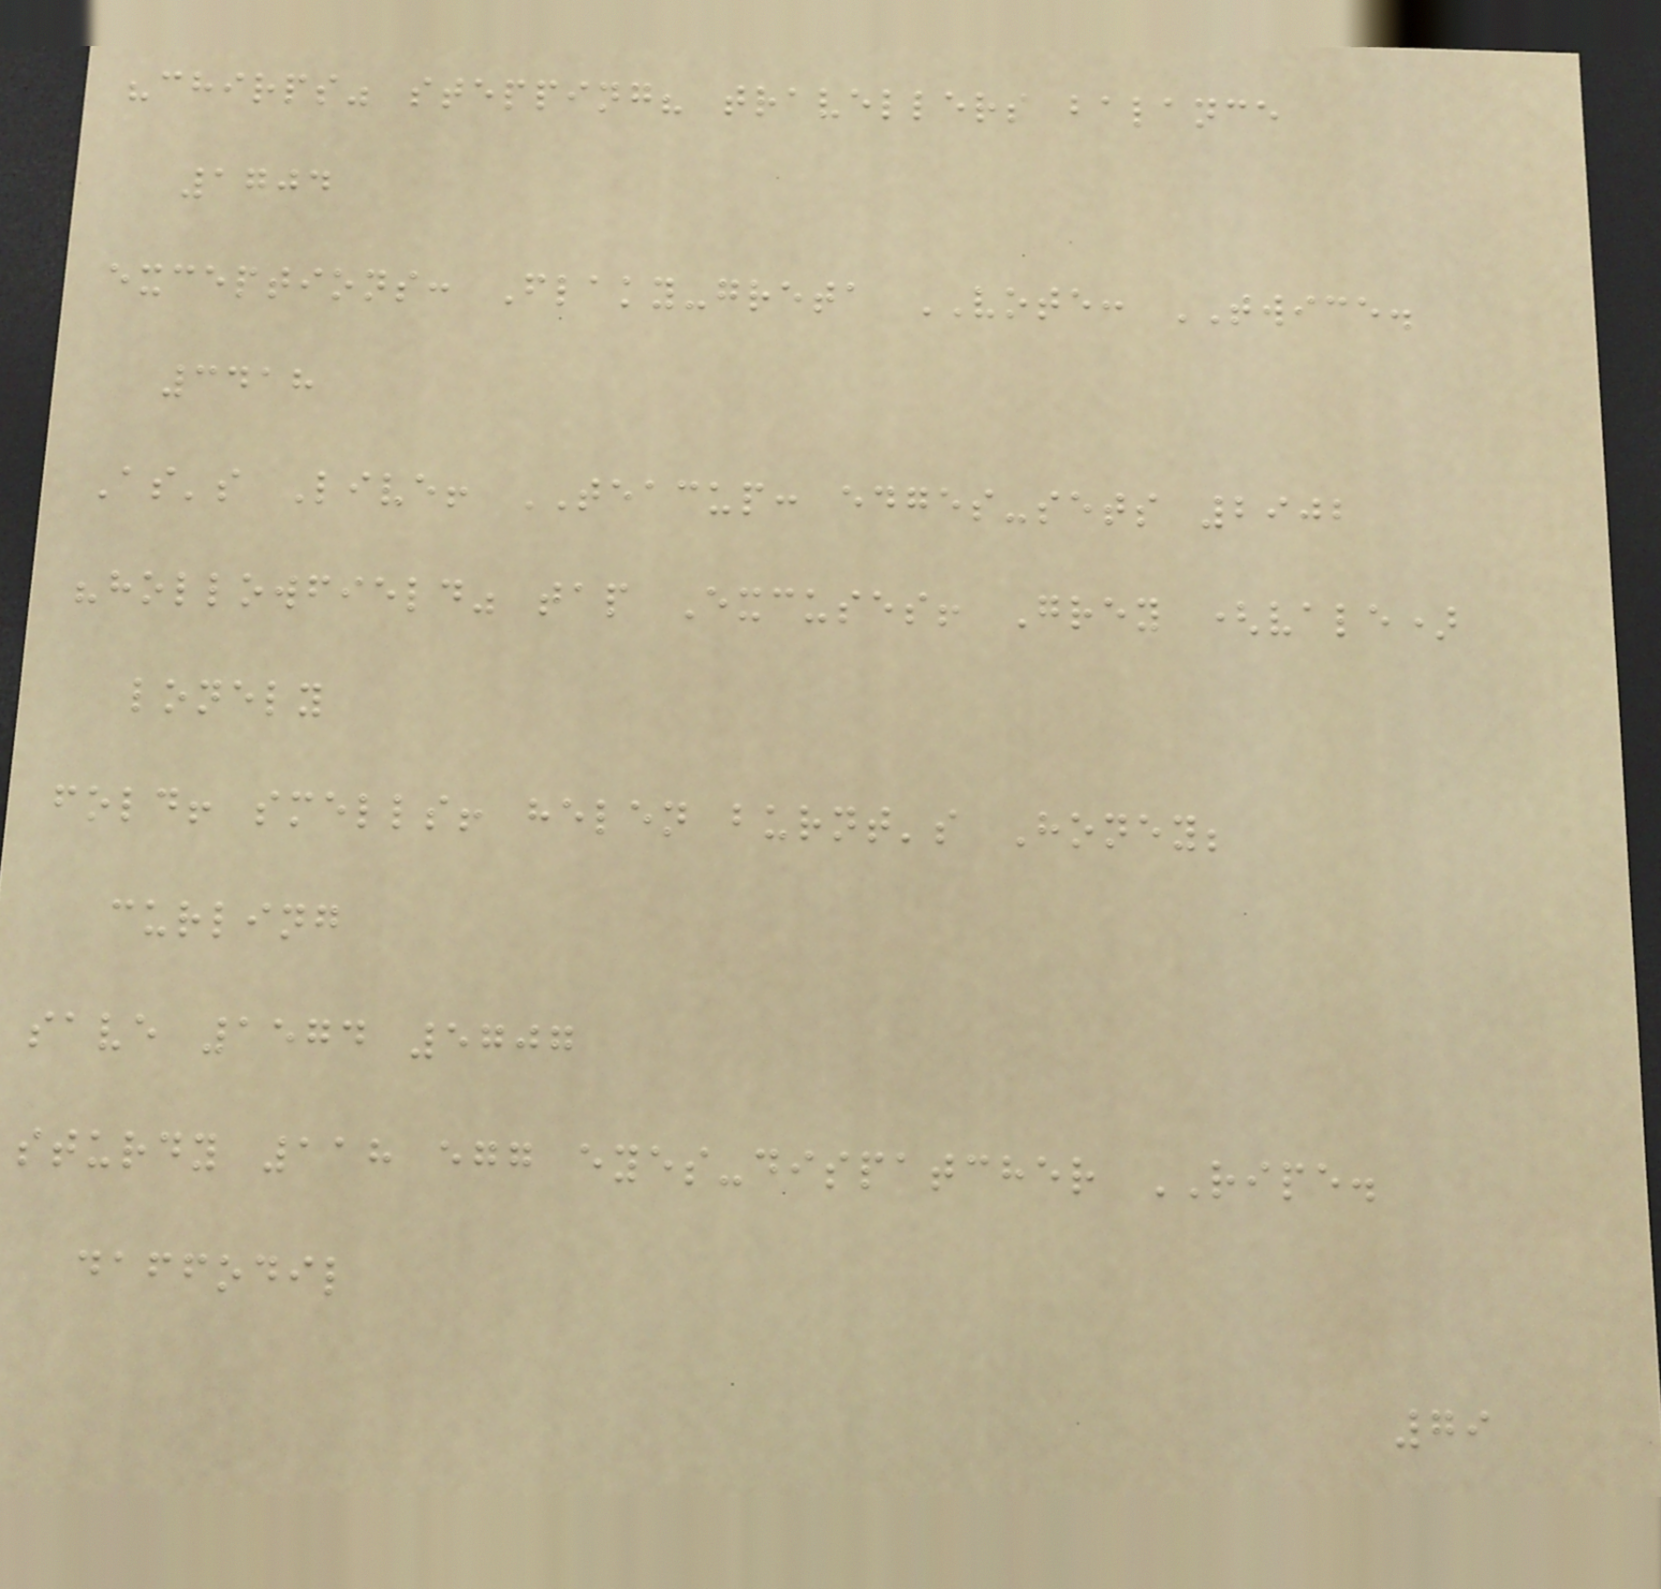"chirps" stepping? travellers balance
1704
exceptions: Flaky-greta VOTE: TWICE.
3418
As's Live! TEACUP: edges-sets 2902
"hollowfield" tap Excuses! Grey (vale)
lonely
fold! smells! helen burnt's Honey;
curling
save 1574 5707
sturdy 118 egg eyes-dispatcher RIPE.
daffodil
79
